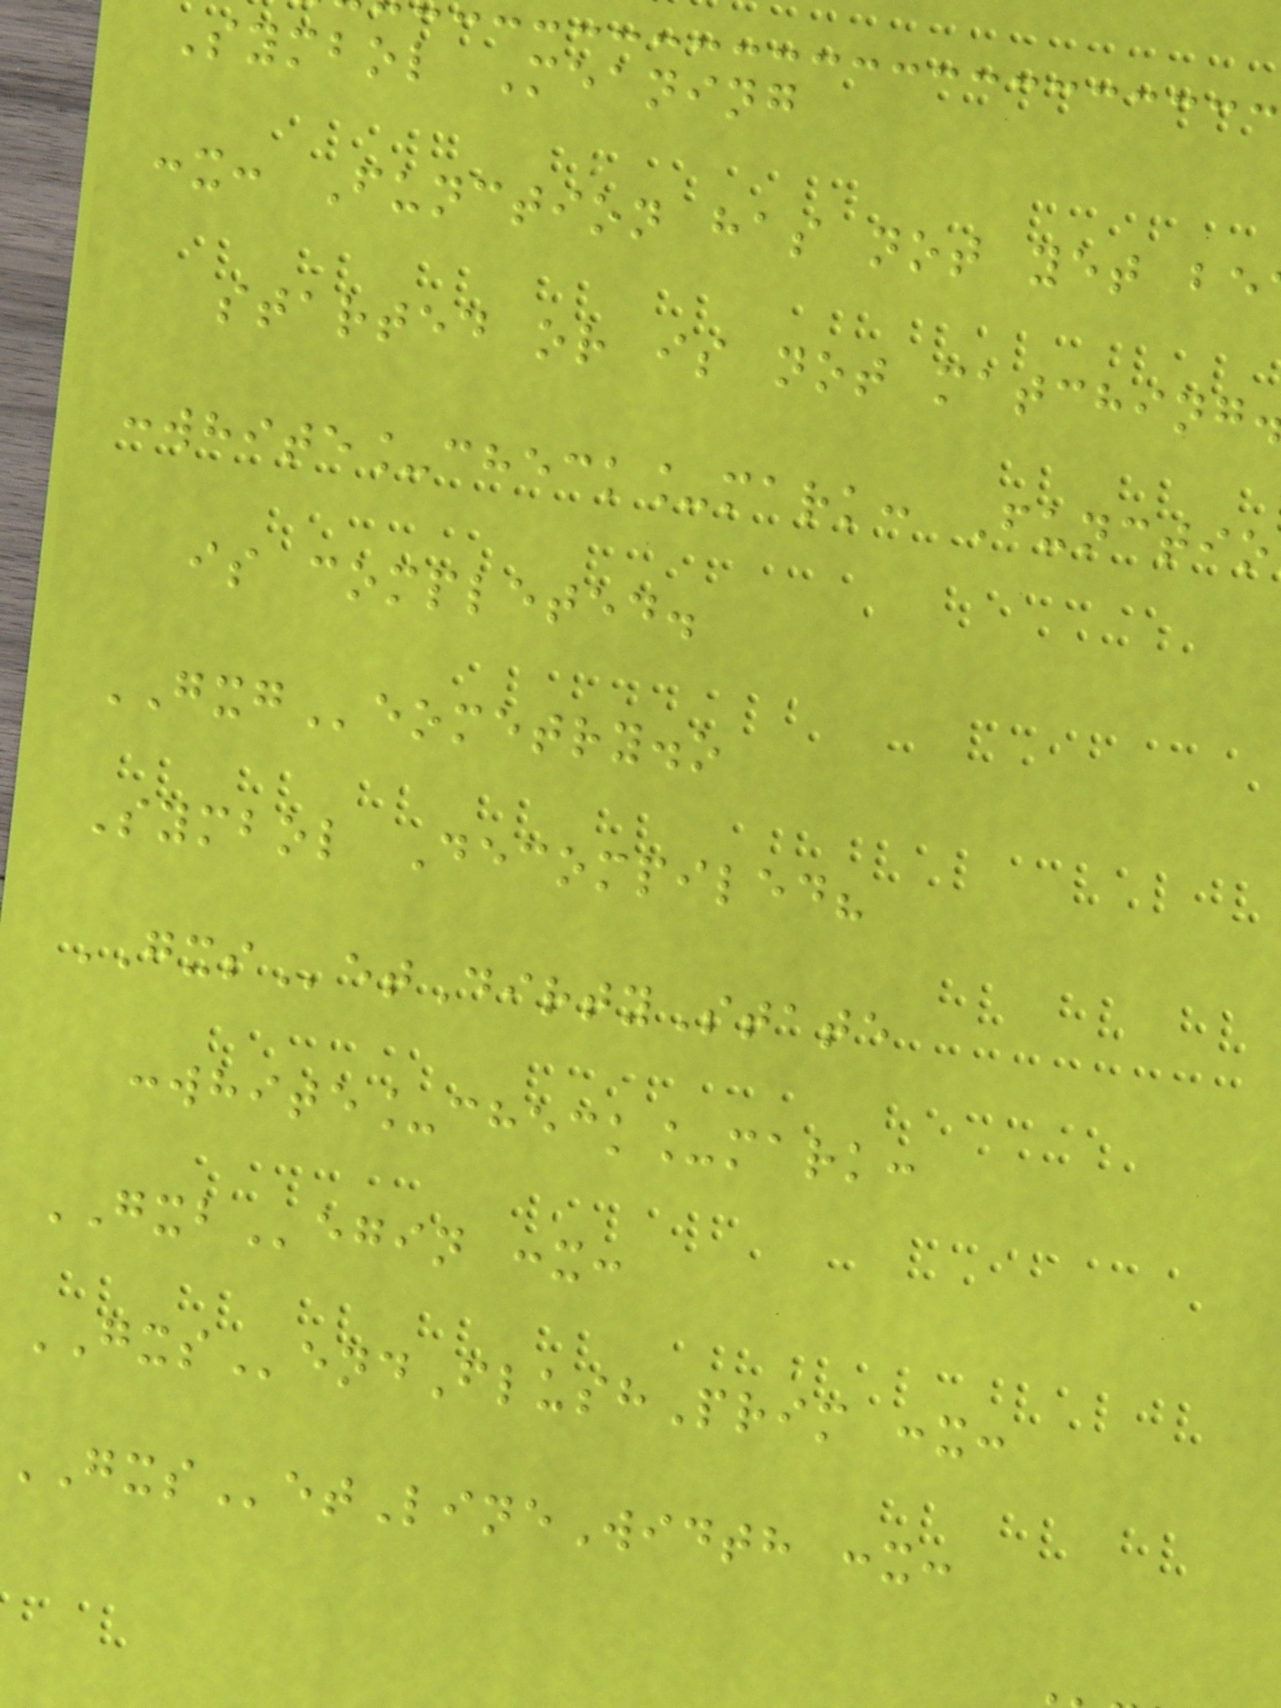Symbol Meaning
:x: Function has not yet be
started or is not matching
:white_check_mark: Functio
is completed.
GXGeometry.o
Symbol Decompiled?
GXSetDirtyState
:white_check_mark:
GXBegin :x:
GXSendFlushPrim :x:
GXSetLineWidth :x:
